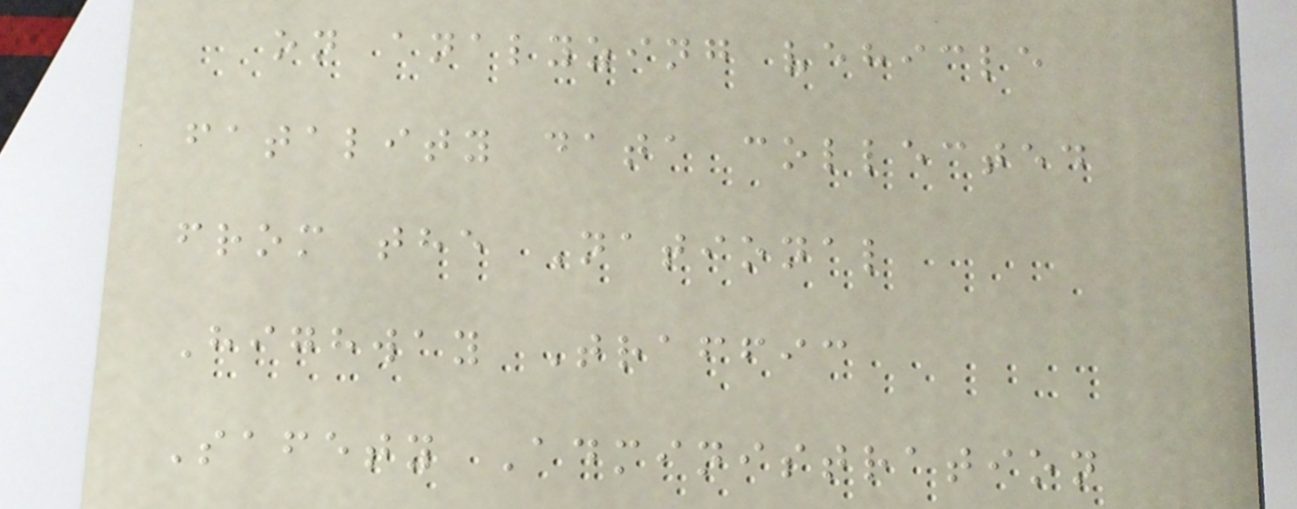on analyzing vehicle
fatality data collected
from the National
Highway Traffic
Safety Administration
